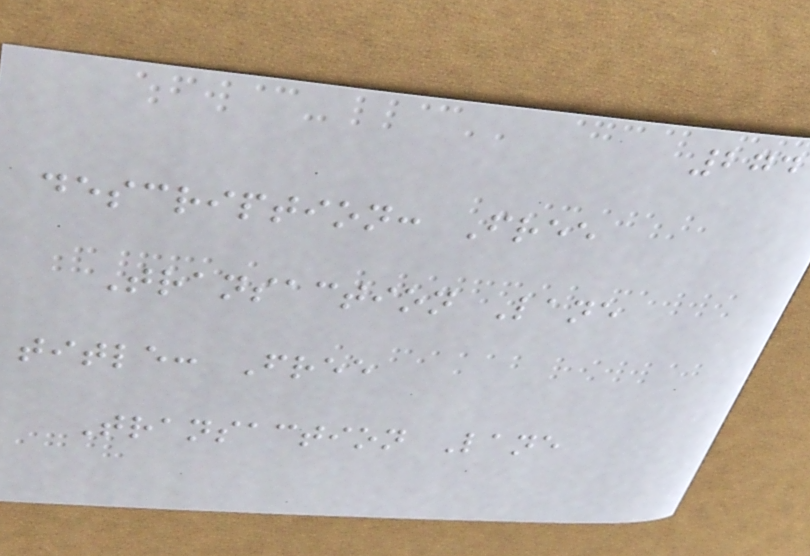274
description: Free
Transaction Lane
title: Free
Transaction Lane
